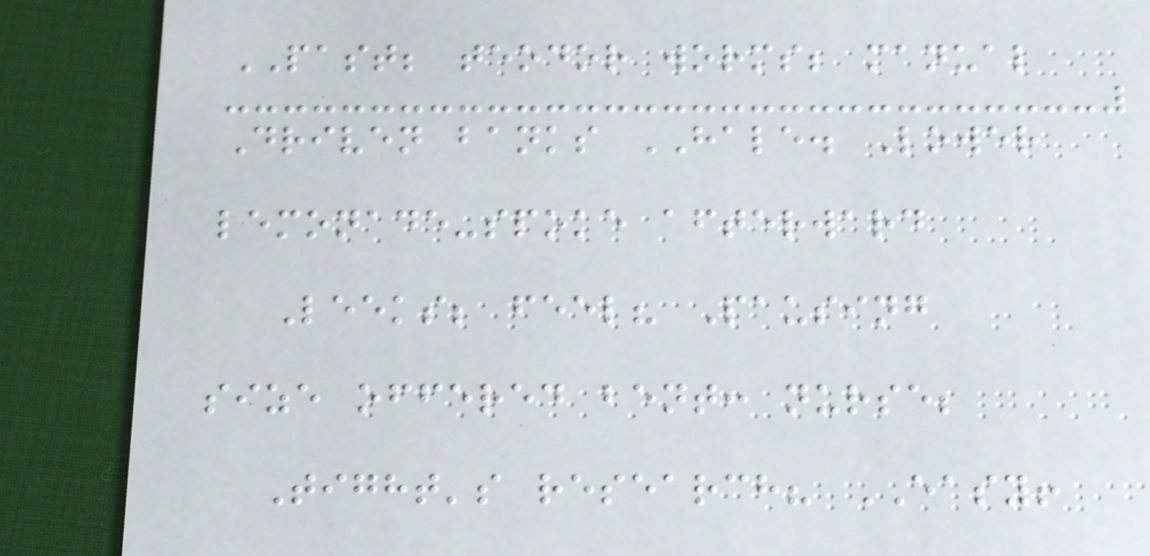PAST; teodor worms; manual
Driven banks HALE. Lower
lemonade-spoke afterward
Leeks; feel? Pausing
size offered bent: nurse;
Tight's research? EASY!
